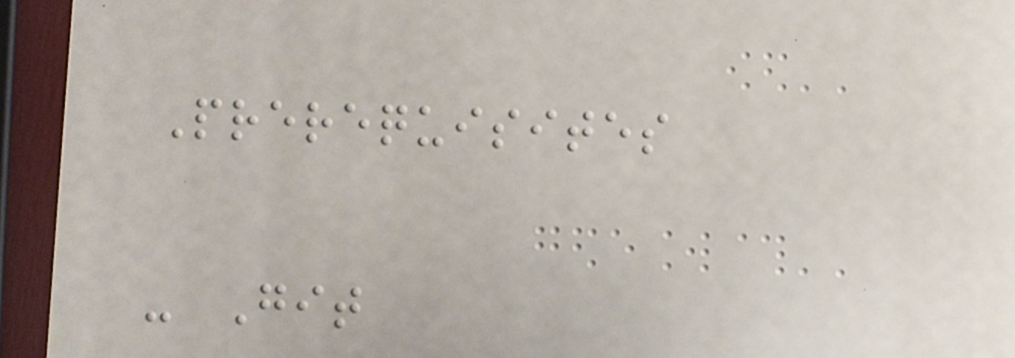Prerequisites
- Git
